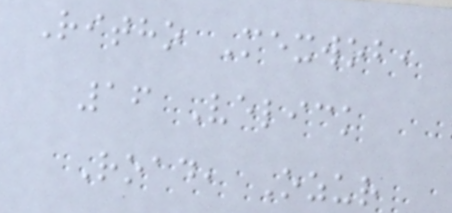Ritho Mexwob,
16 Velick
Road, Ozur
